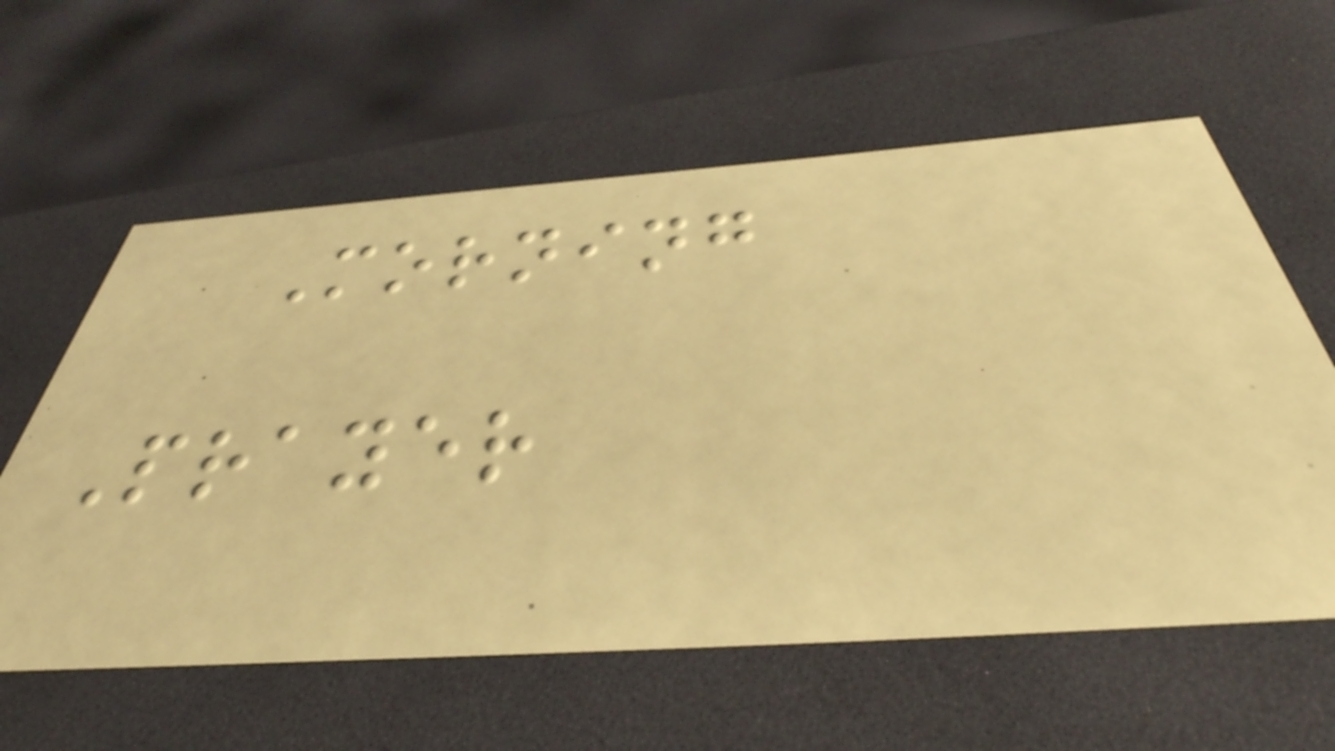Morning
Prayer
